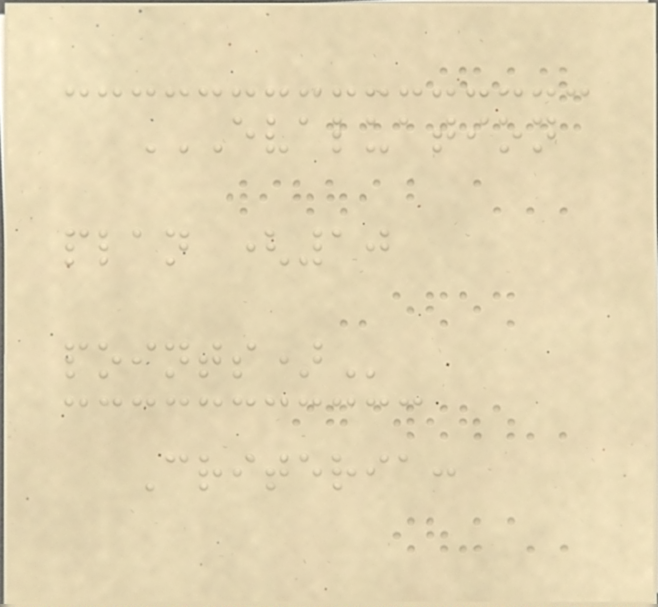EVALUATION
PLAN (10
POINTS)
Criteria:
